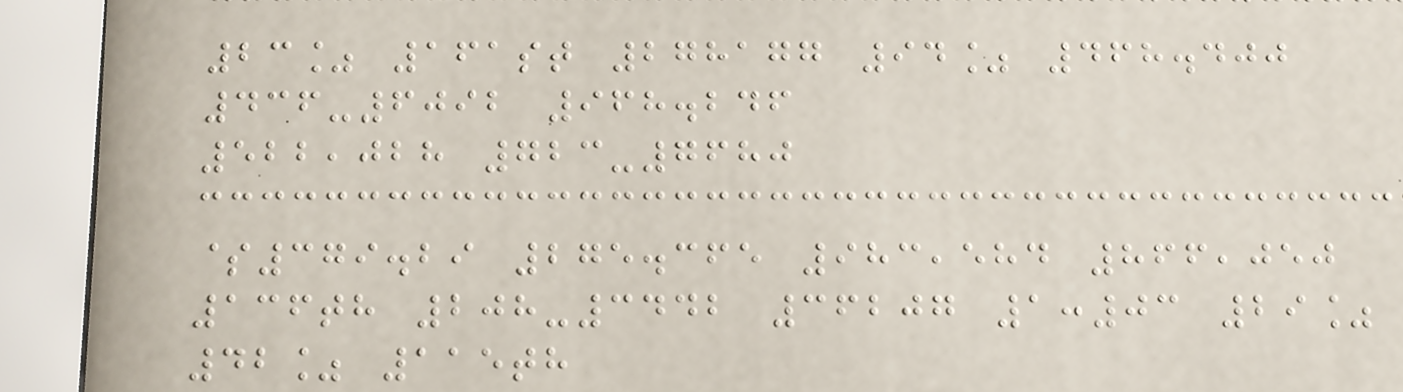23% 161st 278177 94% 468.400
436-6092 968.246
522,028 723-7680
$379.29 275.365 983,584 866,050
136th 208-3442 36207 1:03 29%
42% 115th
